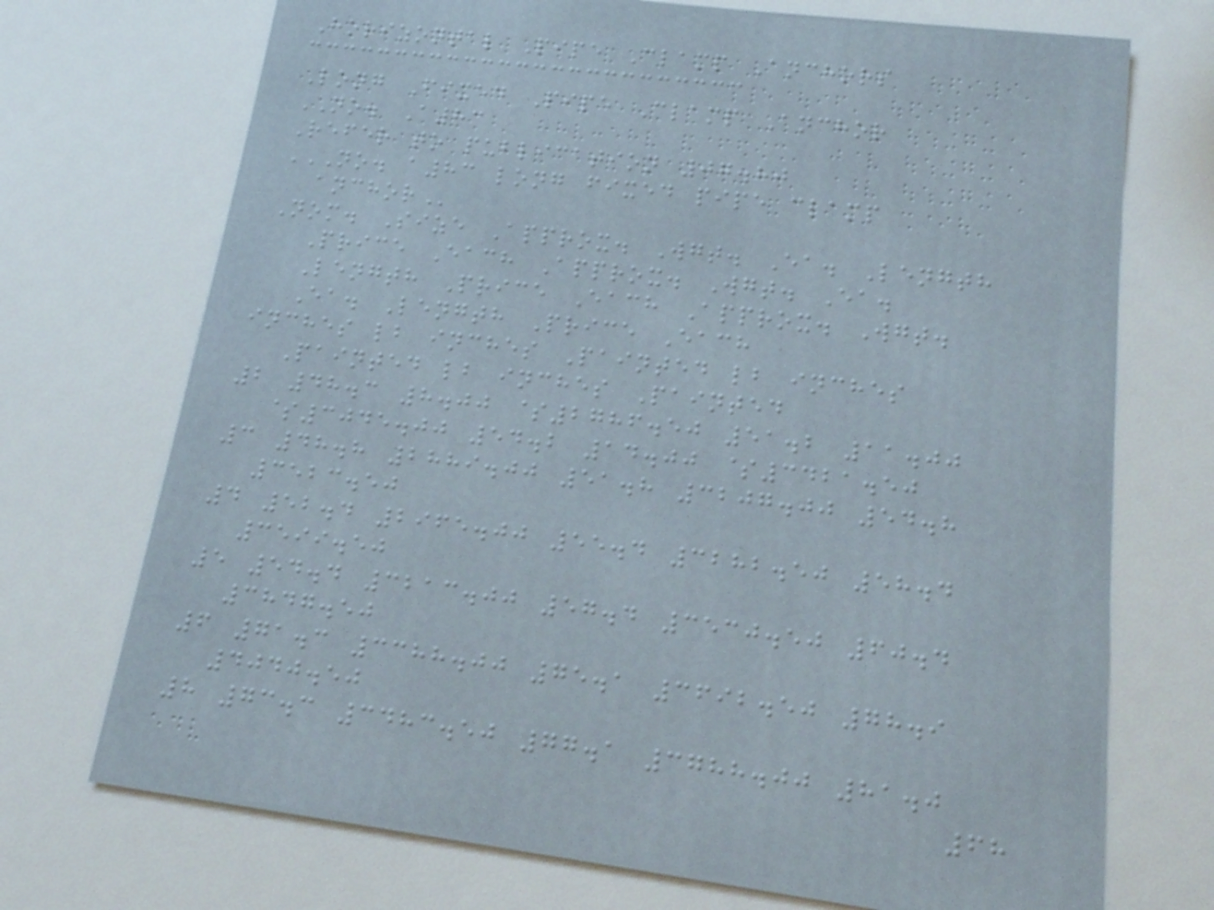Horizontal Pipe Clamp Anchors
Long Fixed Pipe Clamp Anchor
NO. A83
Refer to publication 07.80
NO. A83 LONG FIXED PIPE CLAMP
ANCHOR
Nom. Size Approx. Wgt. Ea. Length
Price Each Approx. Wgt. Ea.
Length Price Each Approx. Wgt.
Ea. Length Price Each
inches lb inches Painted lb inches
Painted lb inches Painted
2 48.3 8.00 $2786.50 51.2 11.00
$3045.00 54.2 14.00 $3421.50
3 48.8 2889.00 51.8 3207.00 54.8
3523.50
4 52.4 2965.00 55.4 3282.50 58.4
3599.50
5 54.4 3213.00 57.4 3530.50 60.4
3847.50
6 71.3 3388.00 75.1 3692.50 78.9
4040.50
8 73.3 3483.50 77.1 3788.00 81.0
68
